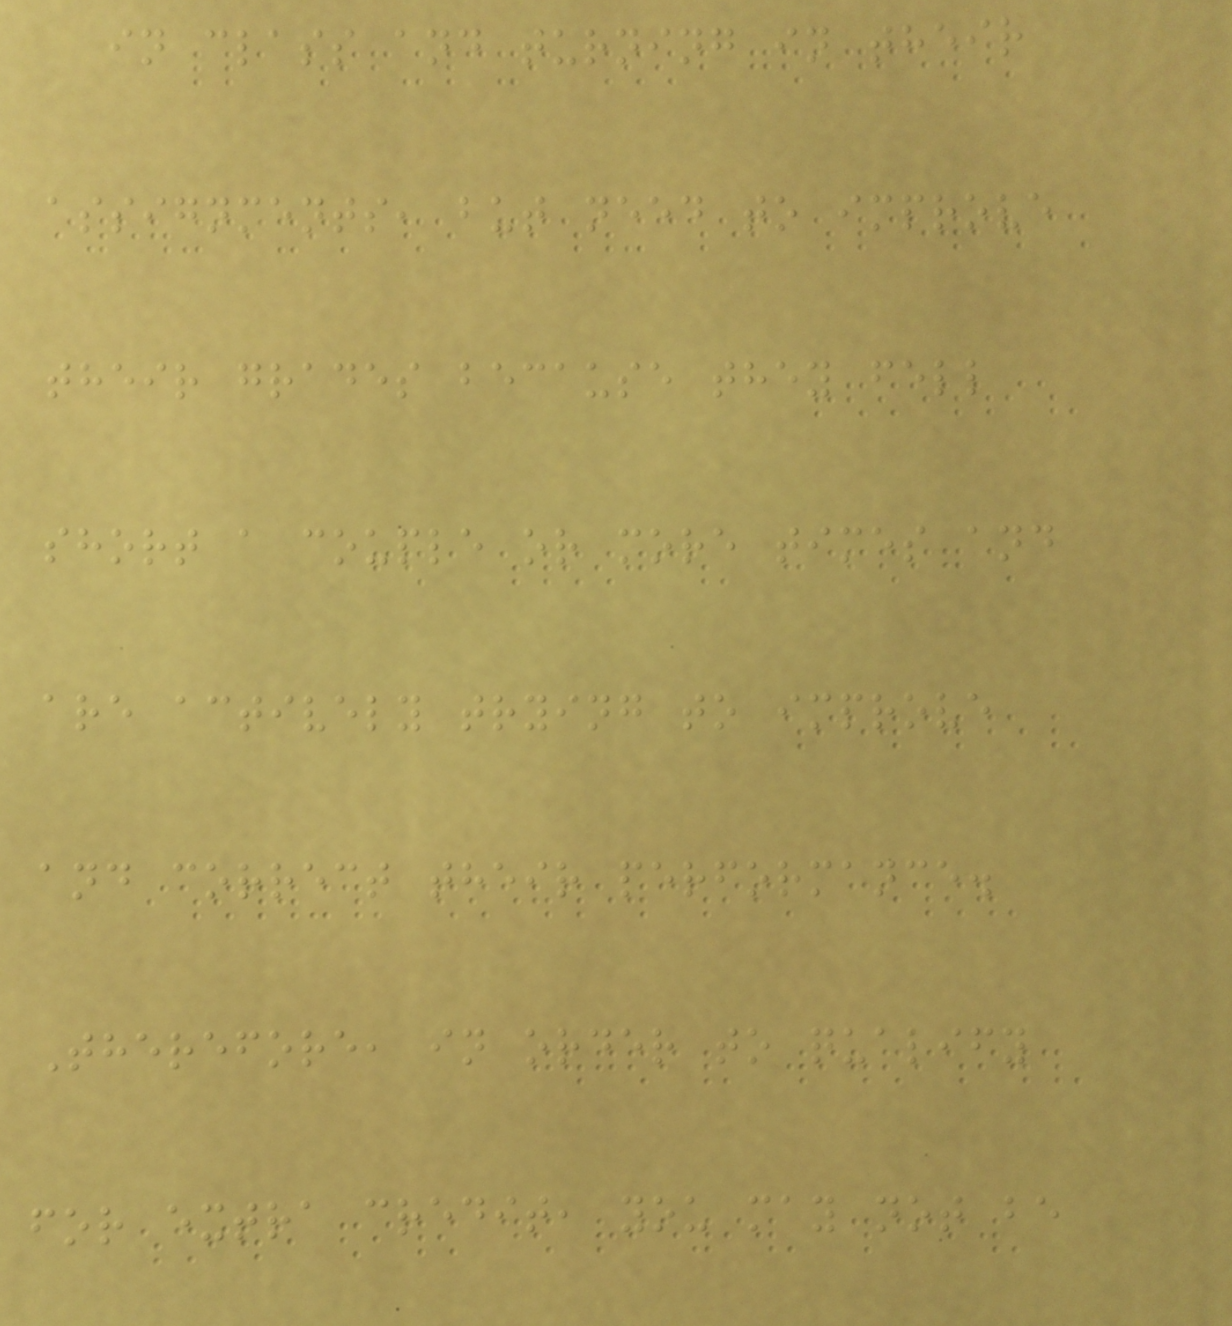in class and turning in their
assignments, but need to improve
their grades because they fell
short a couple or more times and
are actively trying to improve
and correct their performance.
Therefore, in order to qualify
for extra credit, you may not be
